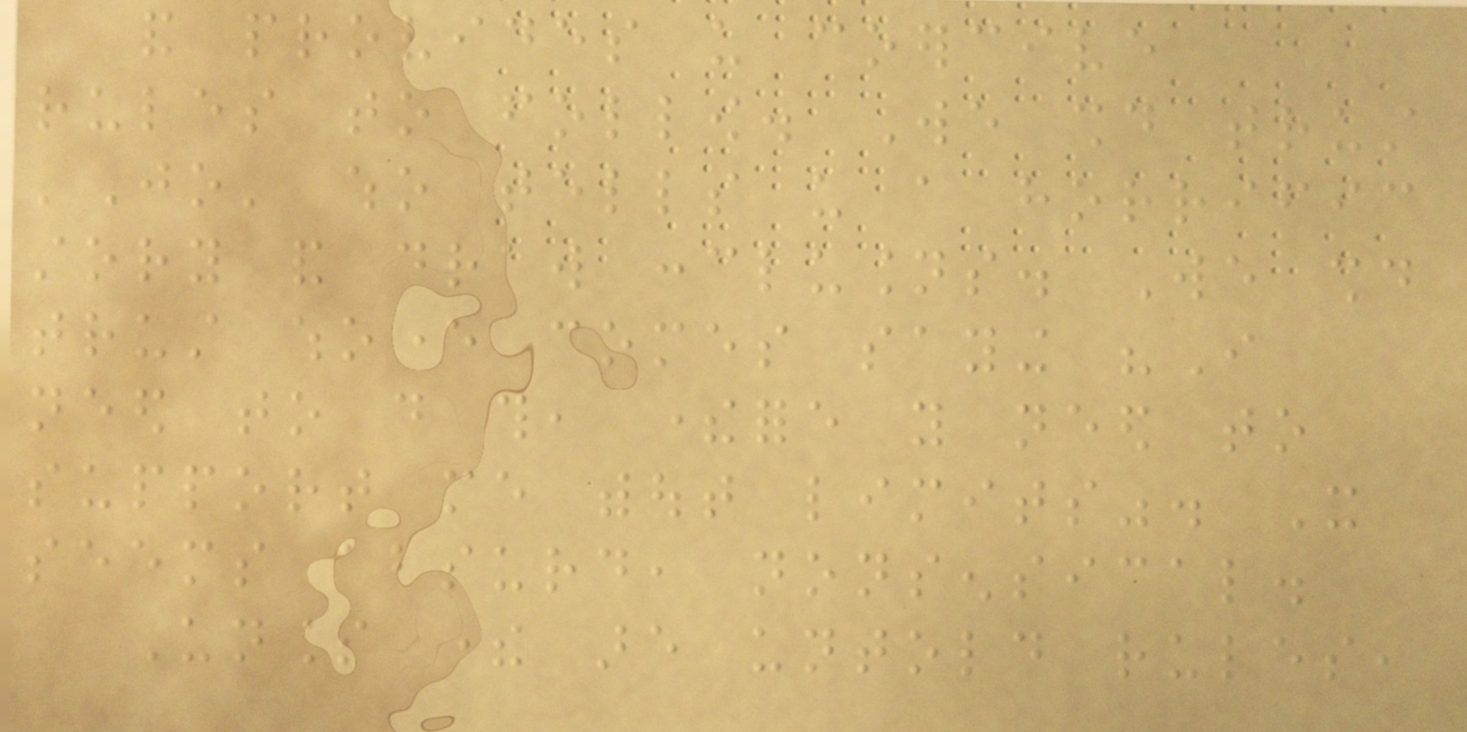and provides us coercive
rules to follow. We should trust
'Jo' who tells us a horrific
story and draw conclusions. We should
trust whoever comes saying "I
need to do this, therefore you need to
support me without limits". It
seems absurd, nonsensical.
Unless there are untold rules,
